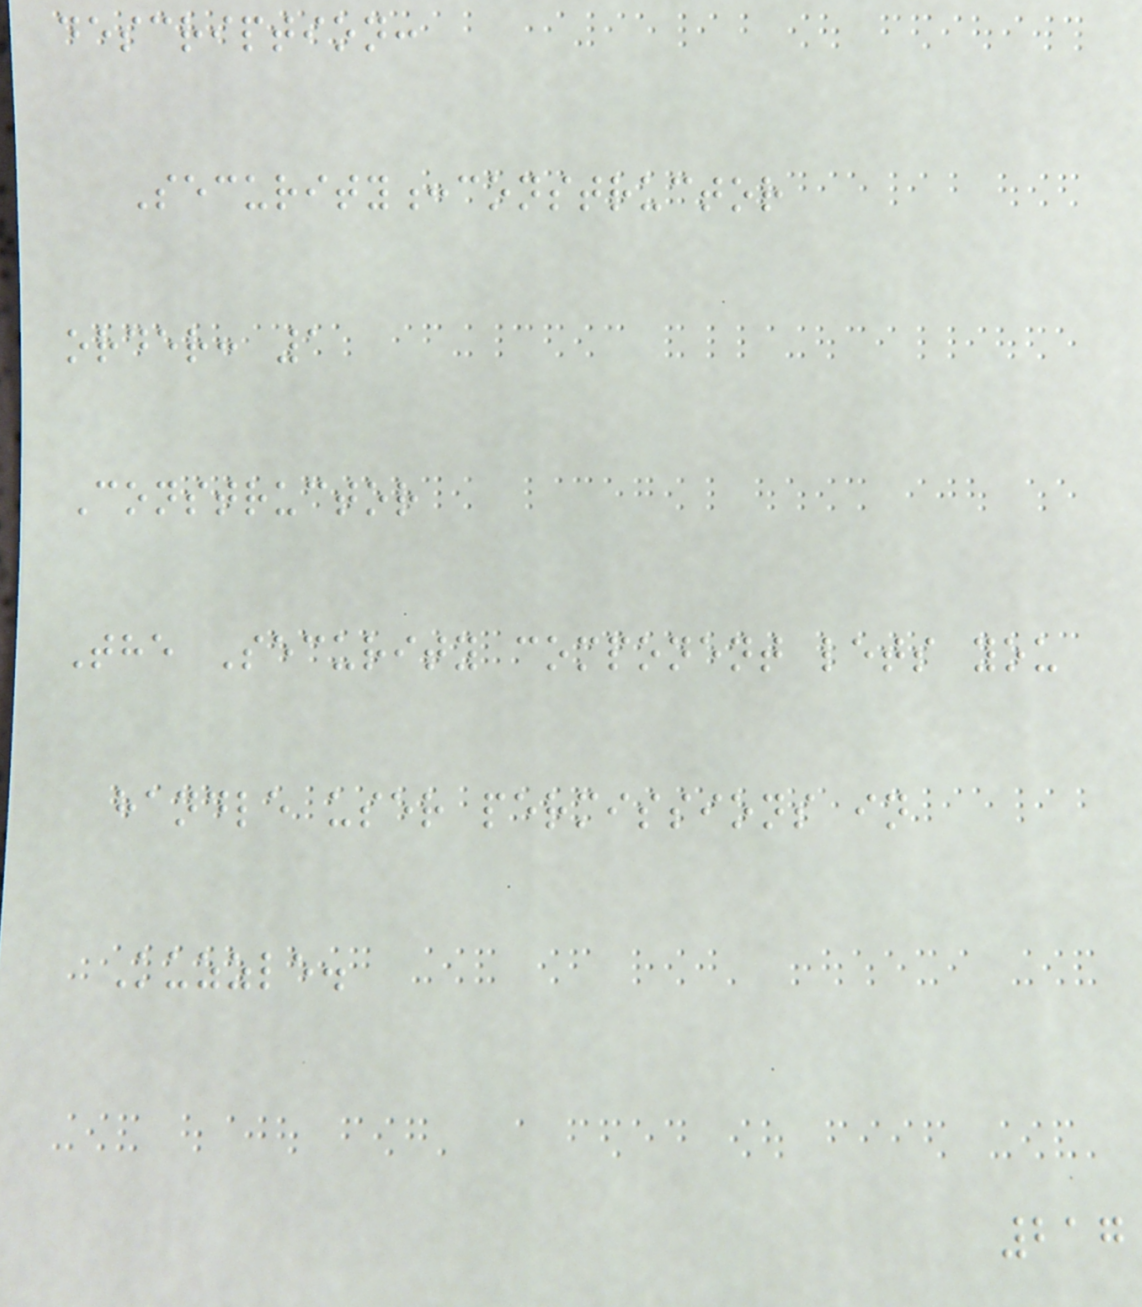description:
Security:constructor
order: 1
Constructor
The Security component lets you
handle user permissions in
Kuzzle.
217
